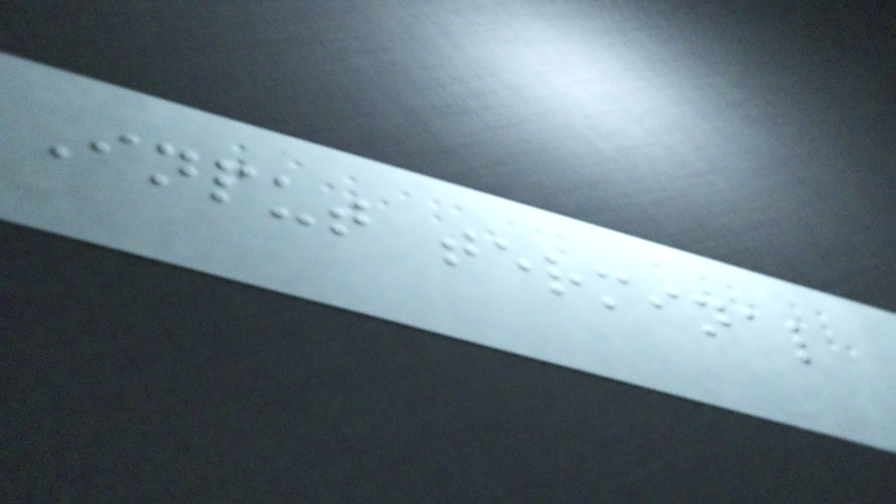Input terminal
